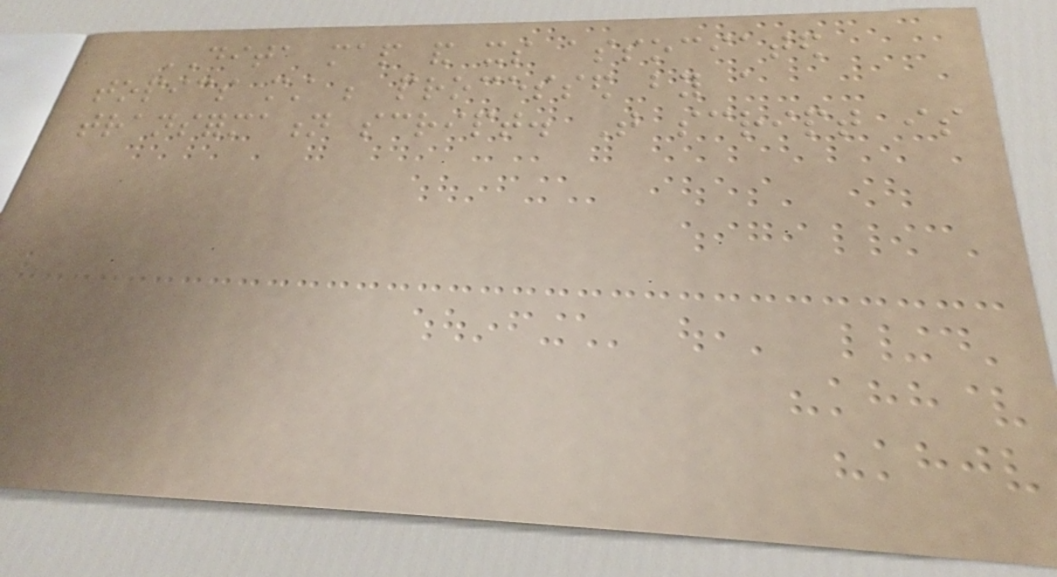DITA map and its associated
topics must be processed by a
transformation script. That script is
